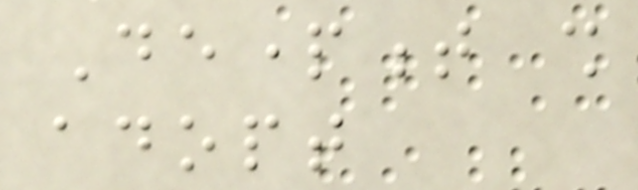Department shall
adopt
